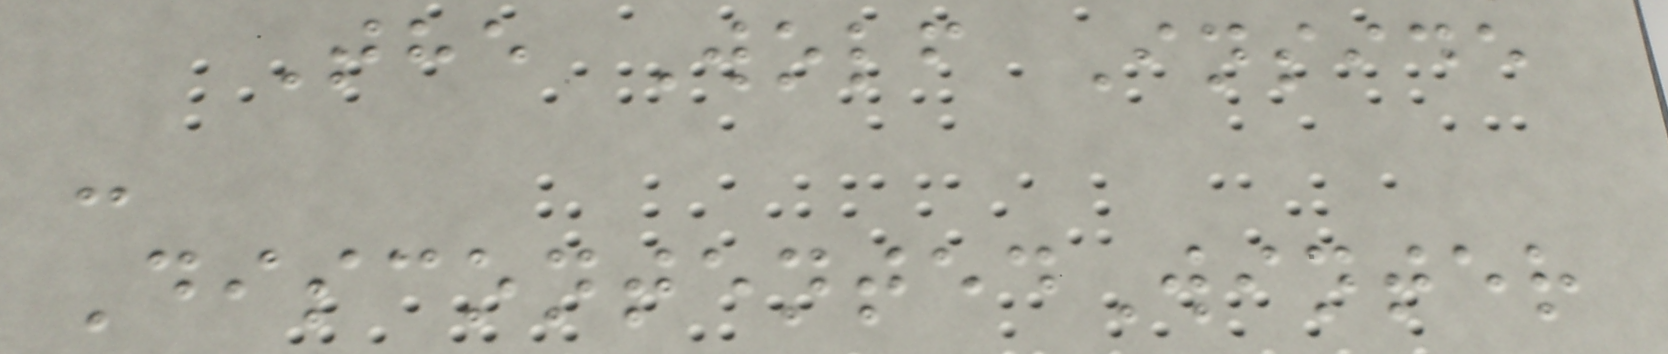The Wolf Inside
-
DiscontentedWinter
